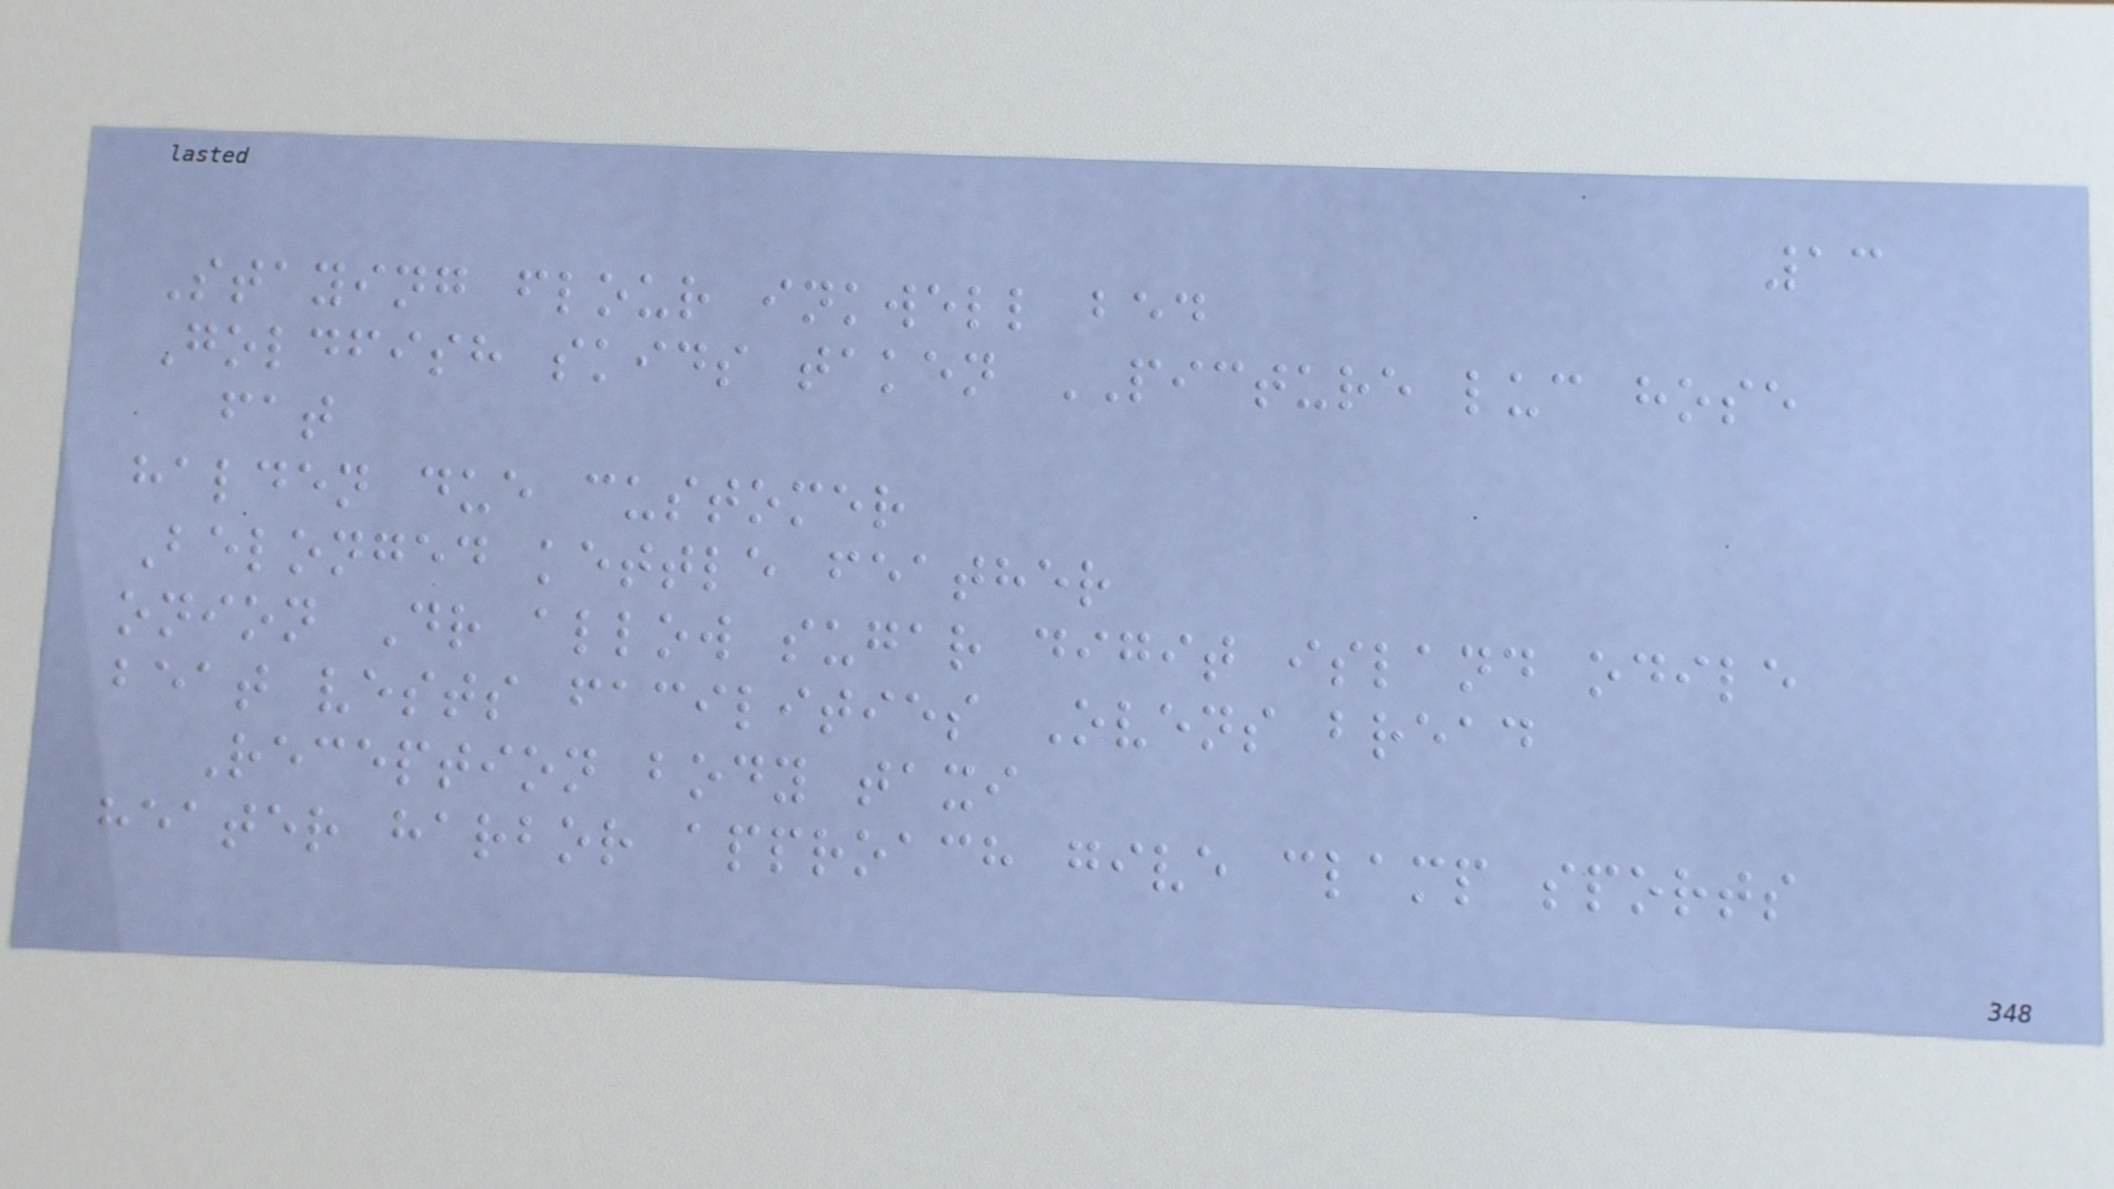13
Staying flour inkwell bed
Goldfish skids taken PICTURE luc hose
fat
halden due customer
Belonged kettle feather
onion Dr allow sugar digit island odile
beat vests facilities Ovens bread
Reception body taxi
heater harbor approach give clamp sports
